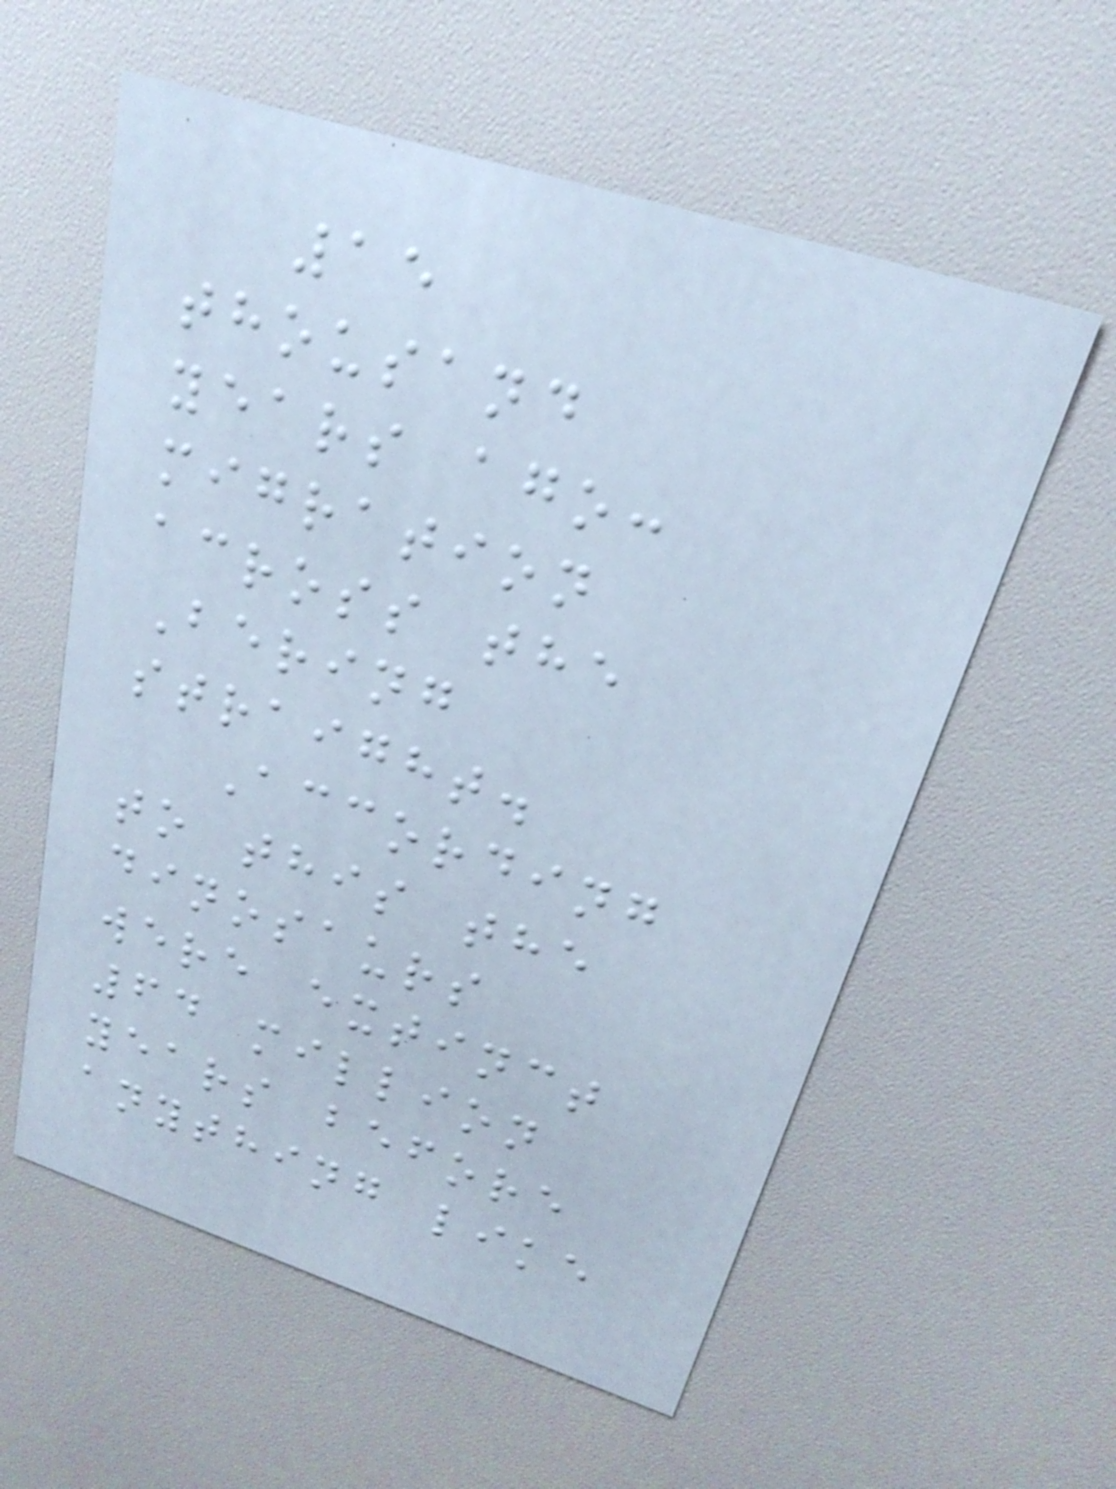15
thousand
years ago:
migration
across the
Bering
straight.
According
to this the
dinosaurs
were extinct
64 million
years before
anything like
